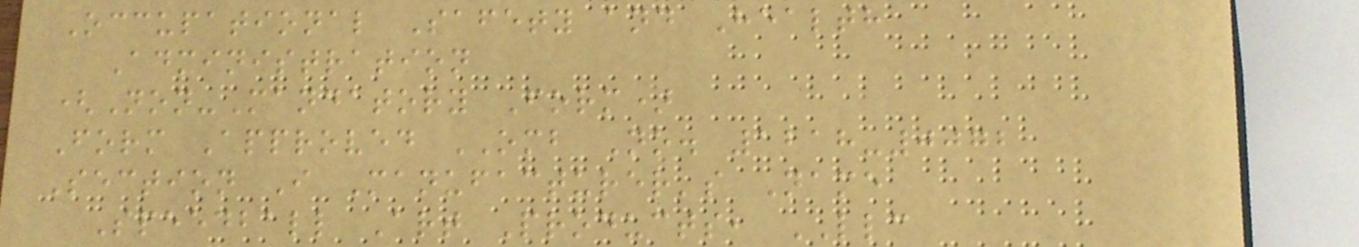Occupational Safety and Health
Administration
(Non-Mandatory Form)
Form Approved OMB No. 1218-0072
Section I Manufacturer's Name
Speedball Art Products, LLC
